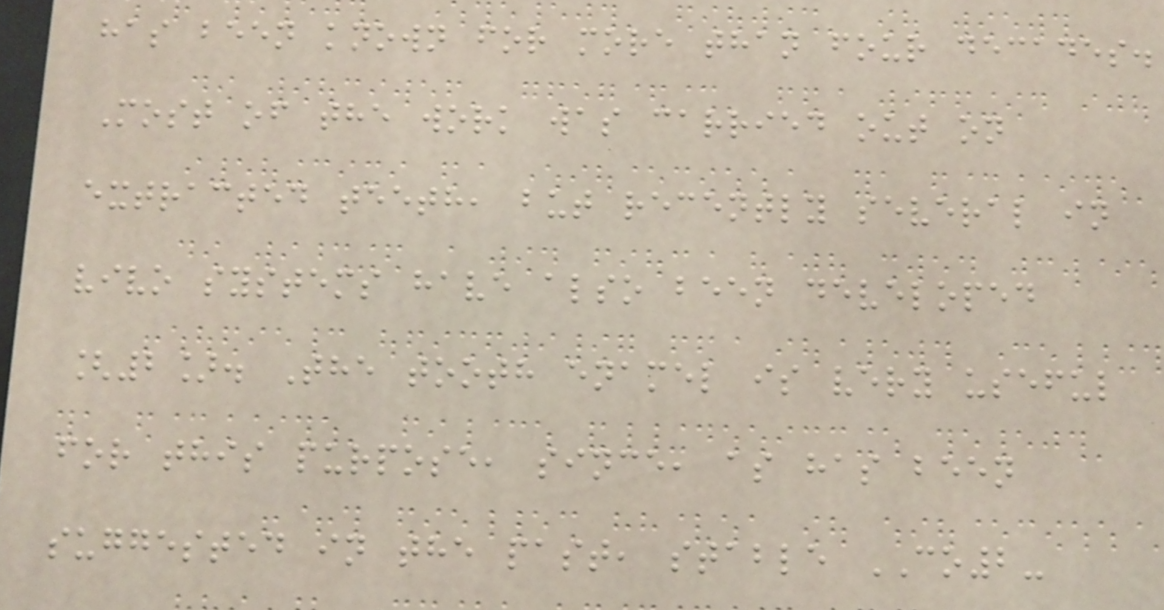has been known for more than four decades.
Most of the work was carried out on
extracted teeth, but recently several in
vivo systems have also been developed
[2]. The tooth enamel is very useful
for this purpose, since, as has been
suggested in the past, stable CO2-
